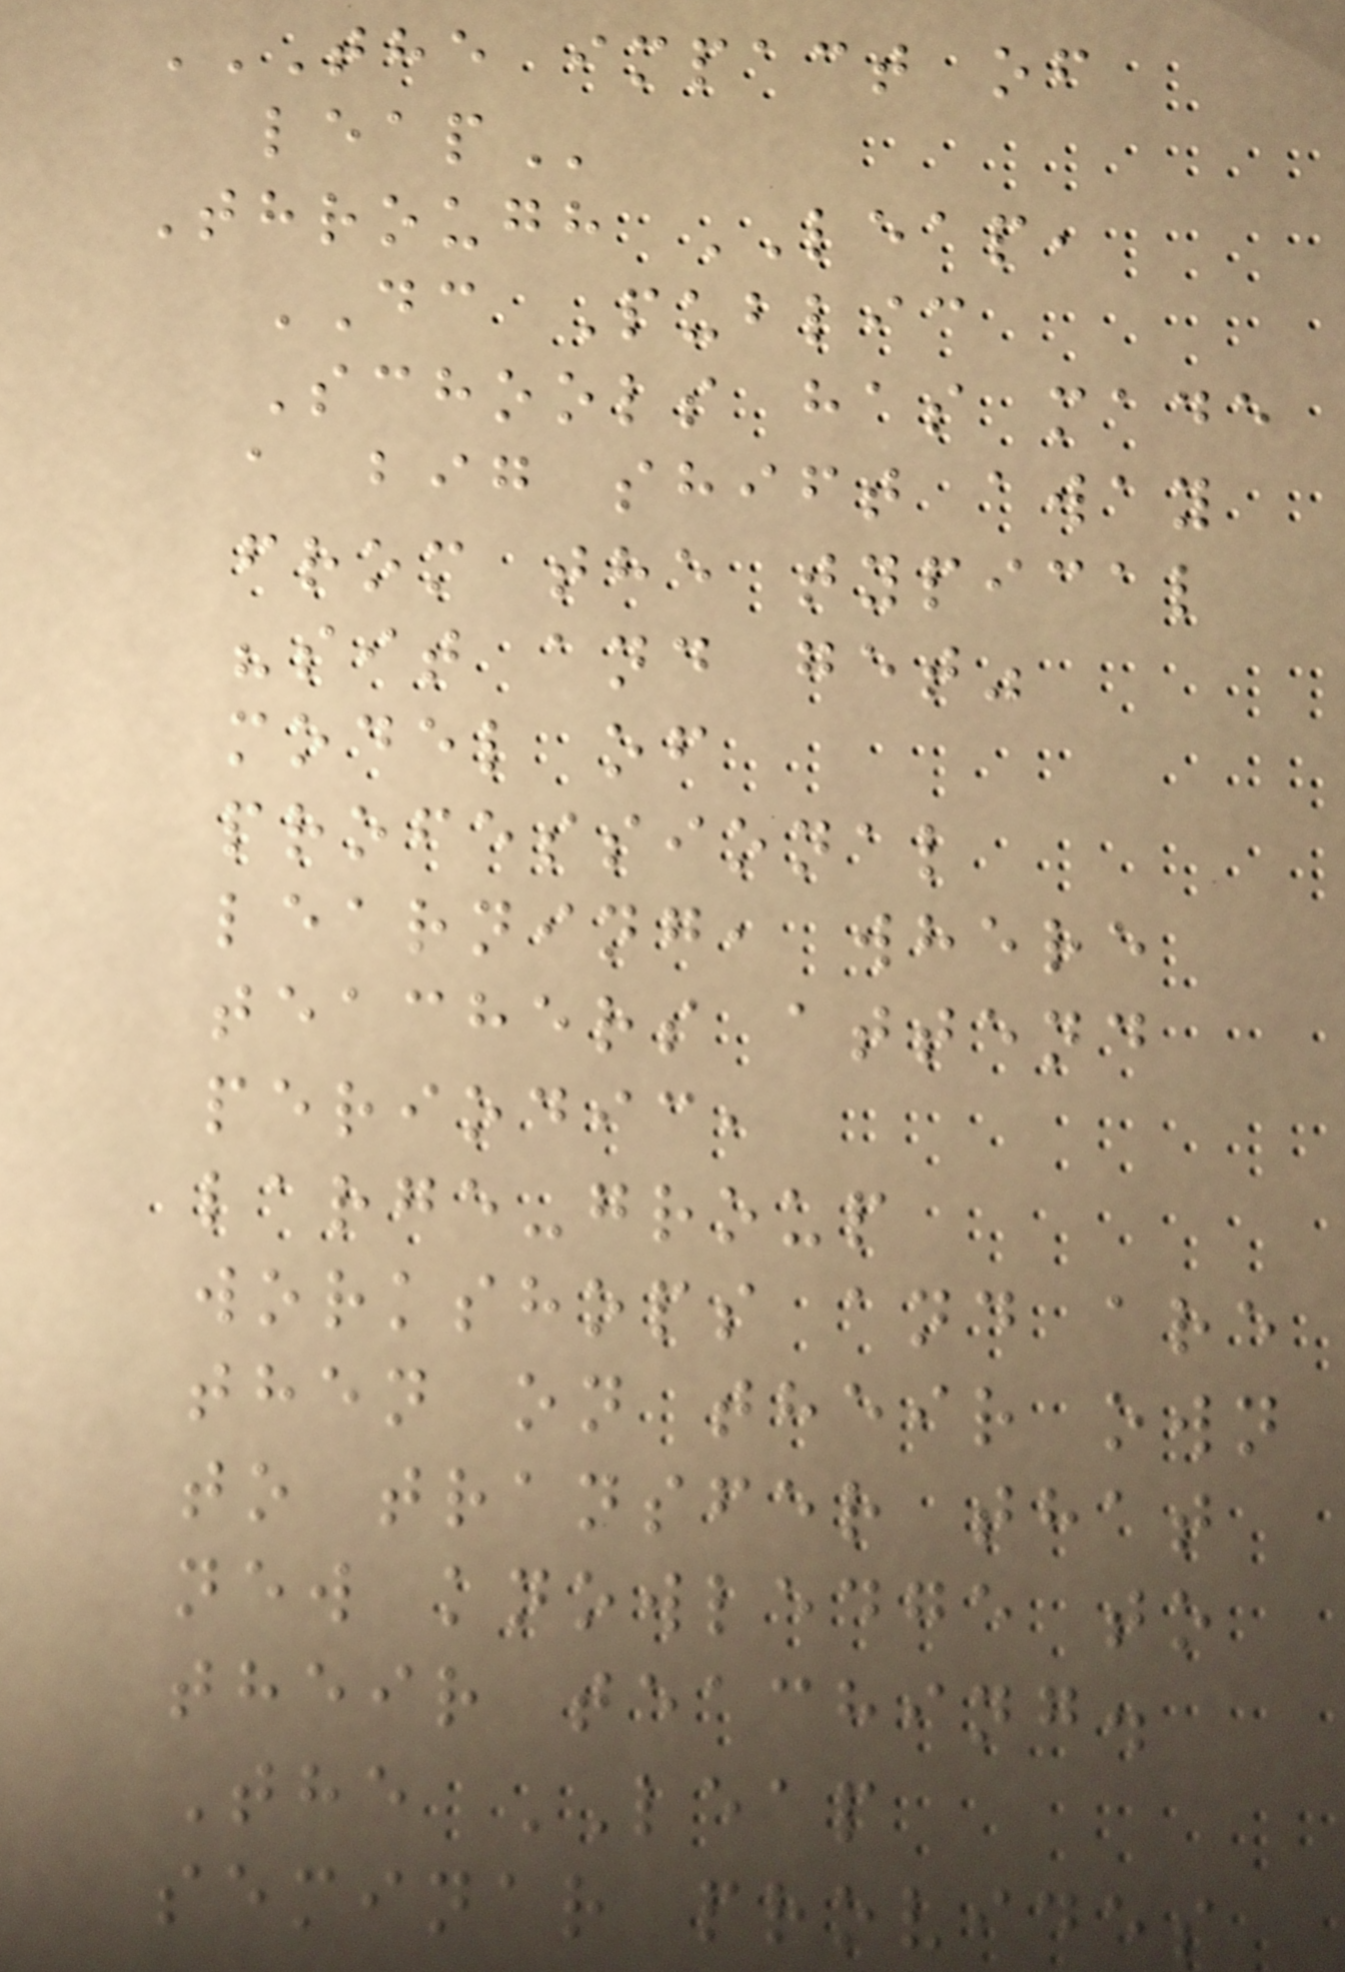THE IMPACT OF
LEAP
Through LEAP,
DC Public
Schools has made
a big shift away
from the typical
"sit and get"
model of
professional
learning, where
teachers attend
periodic,
large-group
workshops and are
then on their own
to transfer that
new knowledge to
their teaching.
The LEAP
seminar provides
